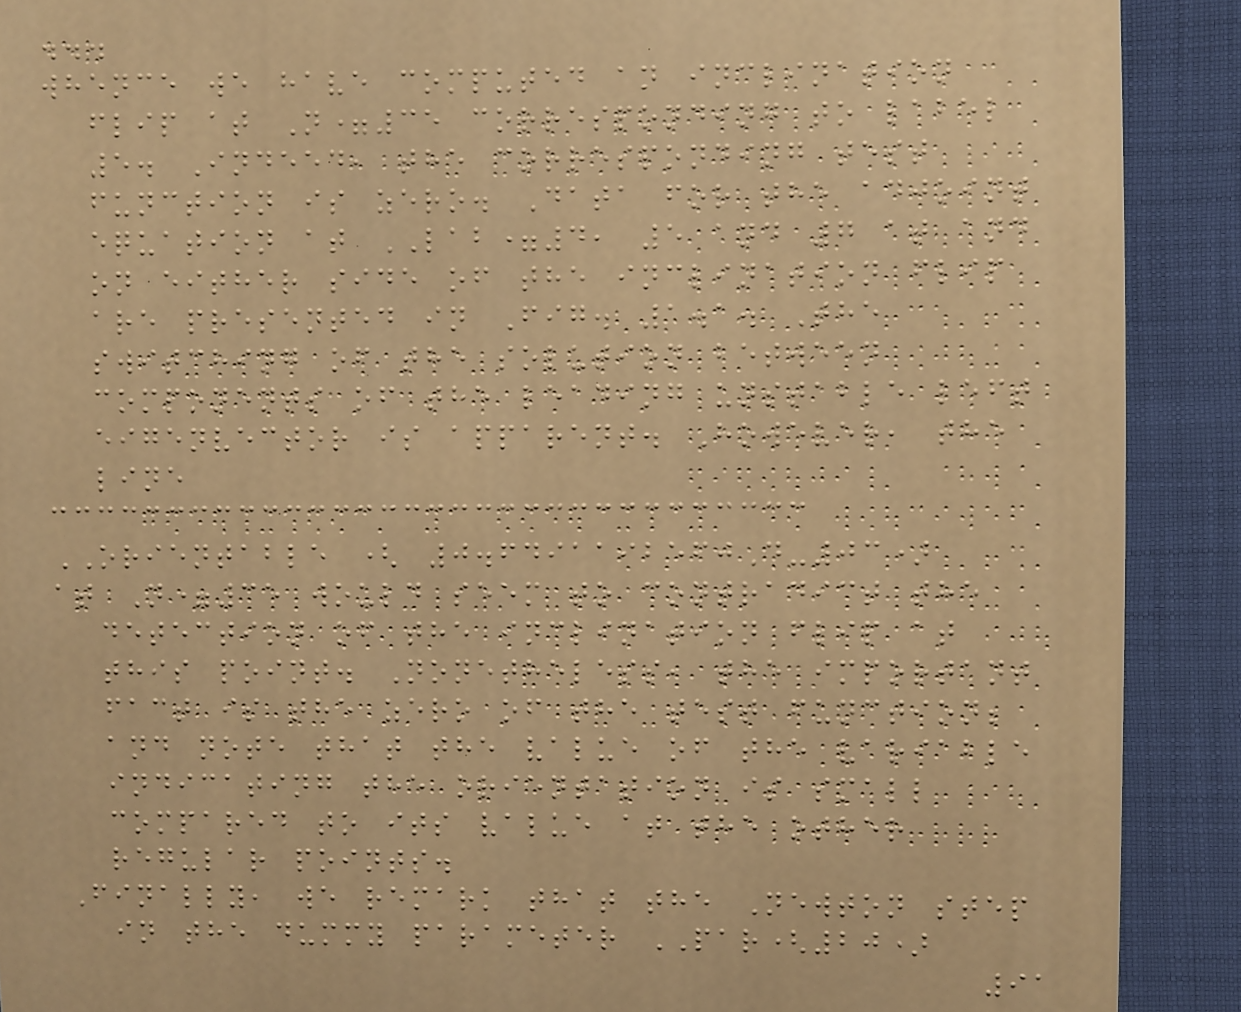...
whence we have computed an inclination
flip at N=35 corresponding to label
5. Indeed, the corresponding test
function is zero. Data for the adjoint
equation at LAB=4, 5 and 7 at and
on either side of the inclination flip
are presented in Fig. 1.1. The
switching of the solution between
components of the leading unstable left
eigenvector is apparent. However, the
line
ORIENTABLE ( 0.6491192560D-03)
at N=35 would seem to contradict the
detection of the inclination flip at
this point. Nonetheless, the important
fact is the zero of the test function;
and note that the value of the variable
indicating the orientation is small
compared to its value at the other
regular points.
Finally, we remark that the Newton step
in the dummy parameter PAR(20)
91
